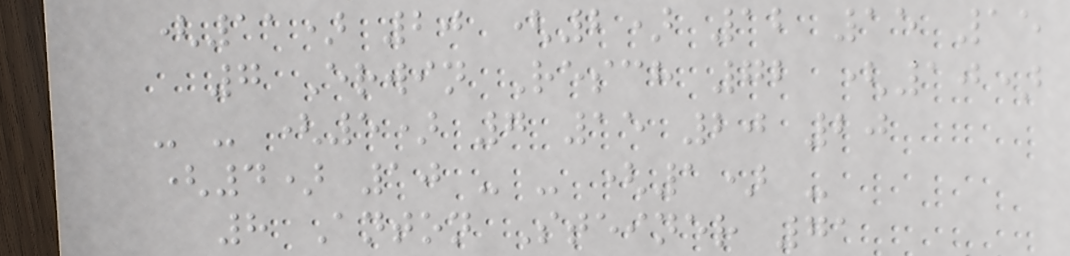(11) 20 (2) 12 15 15
7 Erwin Resch 72 (10)
- - (5) 7 15 20 20
(4) 10 - - (1) -
8 Anton Steiner 71
